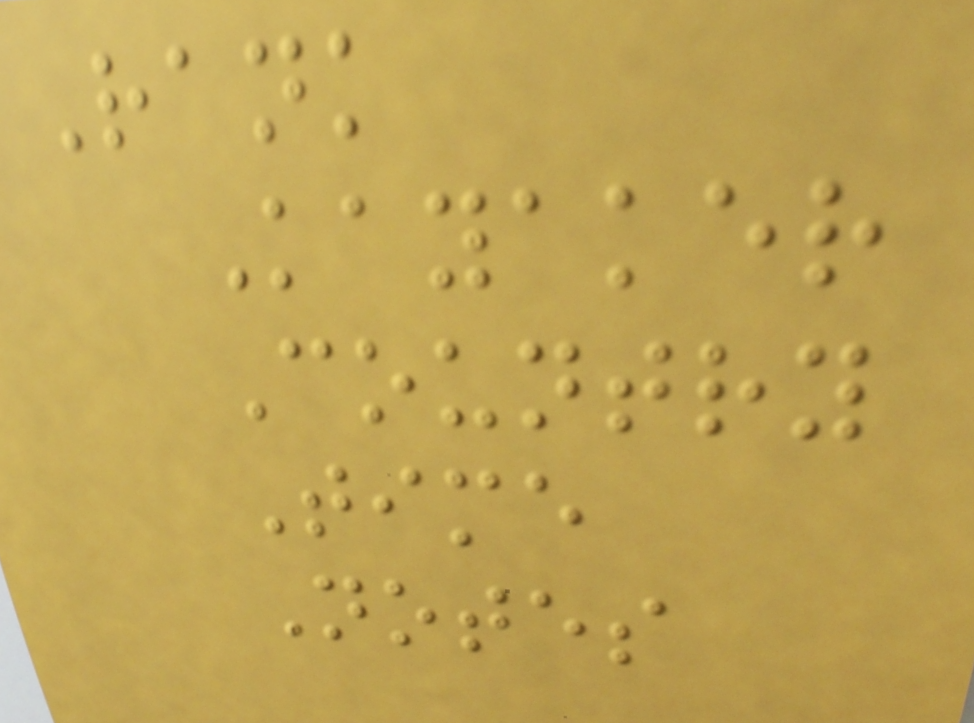Rank
Kayaker
Country
Time
Notes
